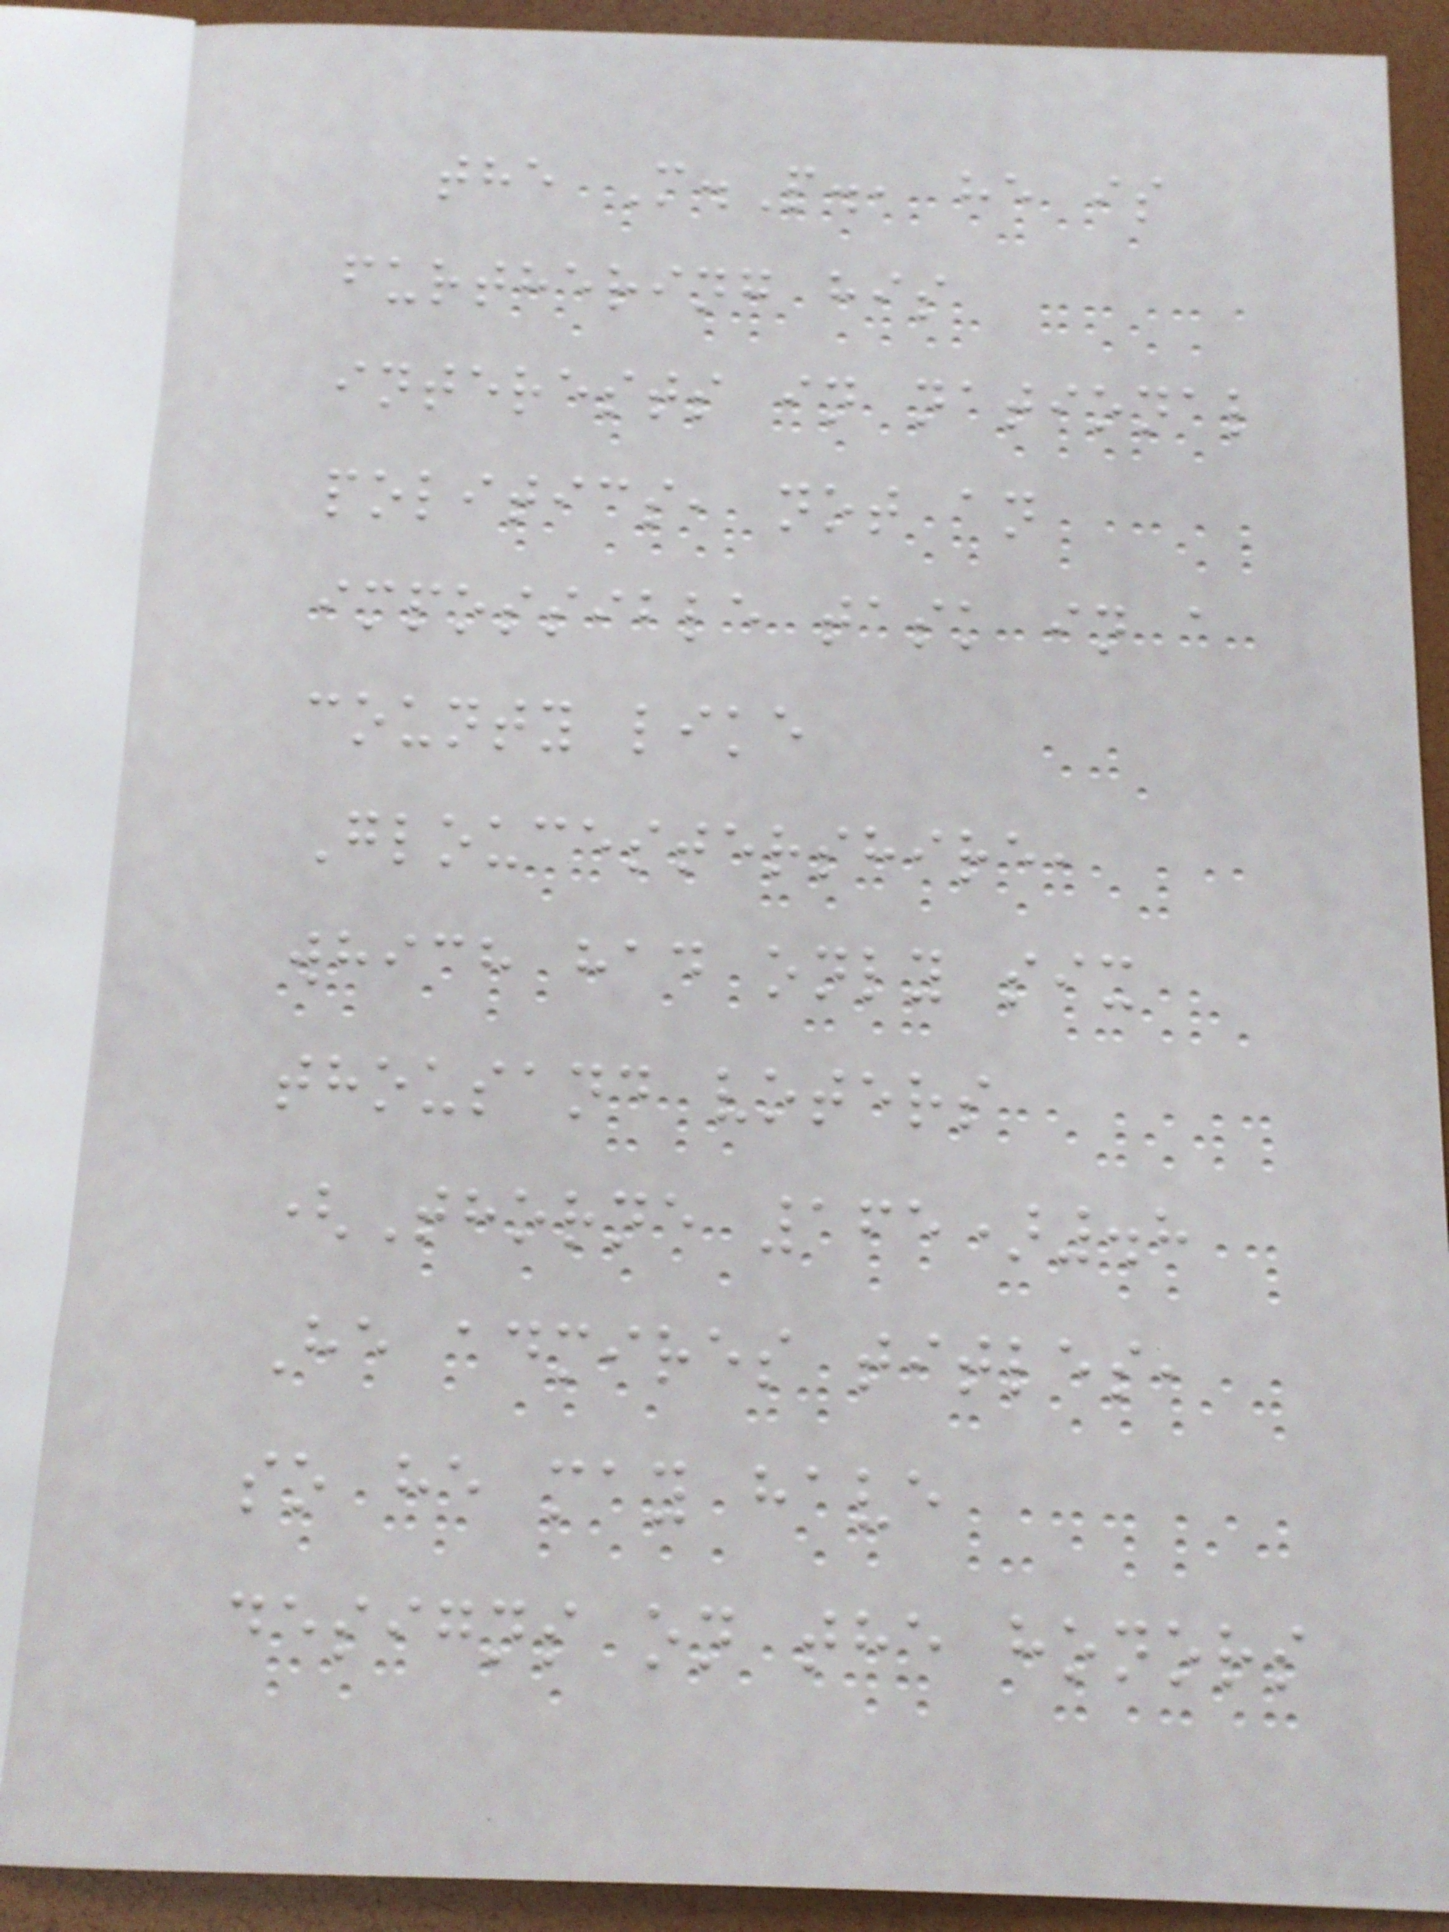the M.P., he is
furthering his
interests in national
politics, not an
impossible task in a
county like
Gloucestershire,
which had only six
thousand voters
(Thorne 165).8
He admires titles,
so he may have
designs on the honors
